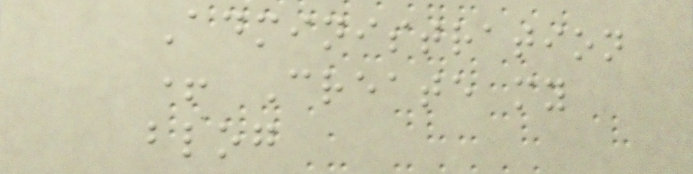Administration
+ Create my
blog
